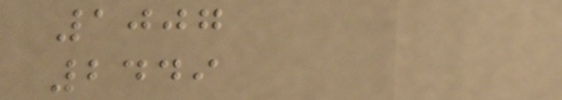1007
2449
